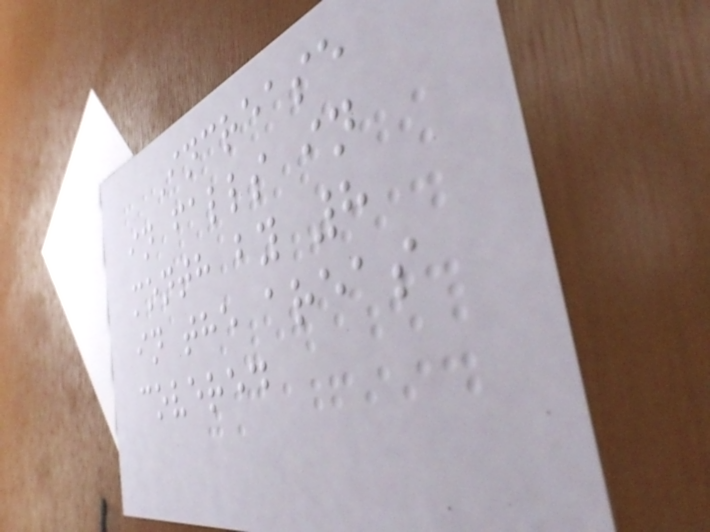Increase
in falls in
month by 8
in the areas
covered
